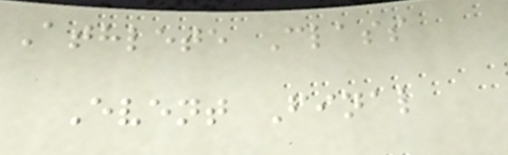Athlete Class
Event Final
